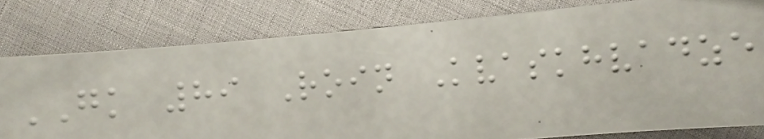GK 89 Roin Kvaskhvadze
